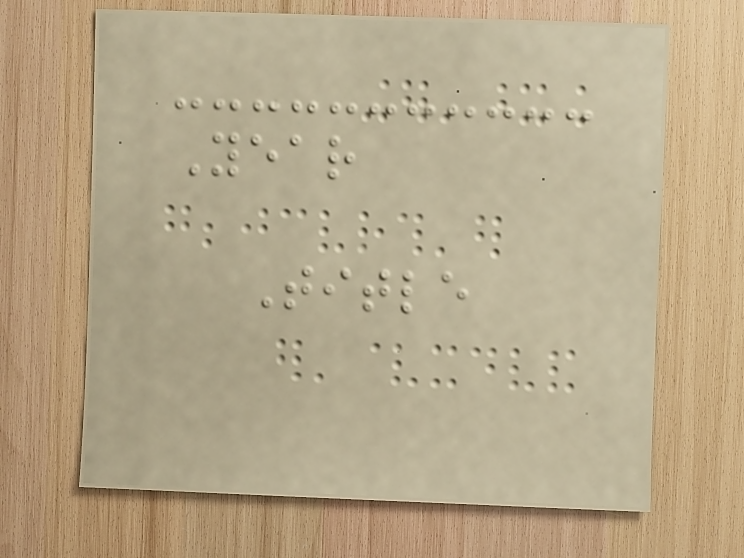Year
Title
